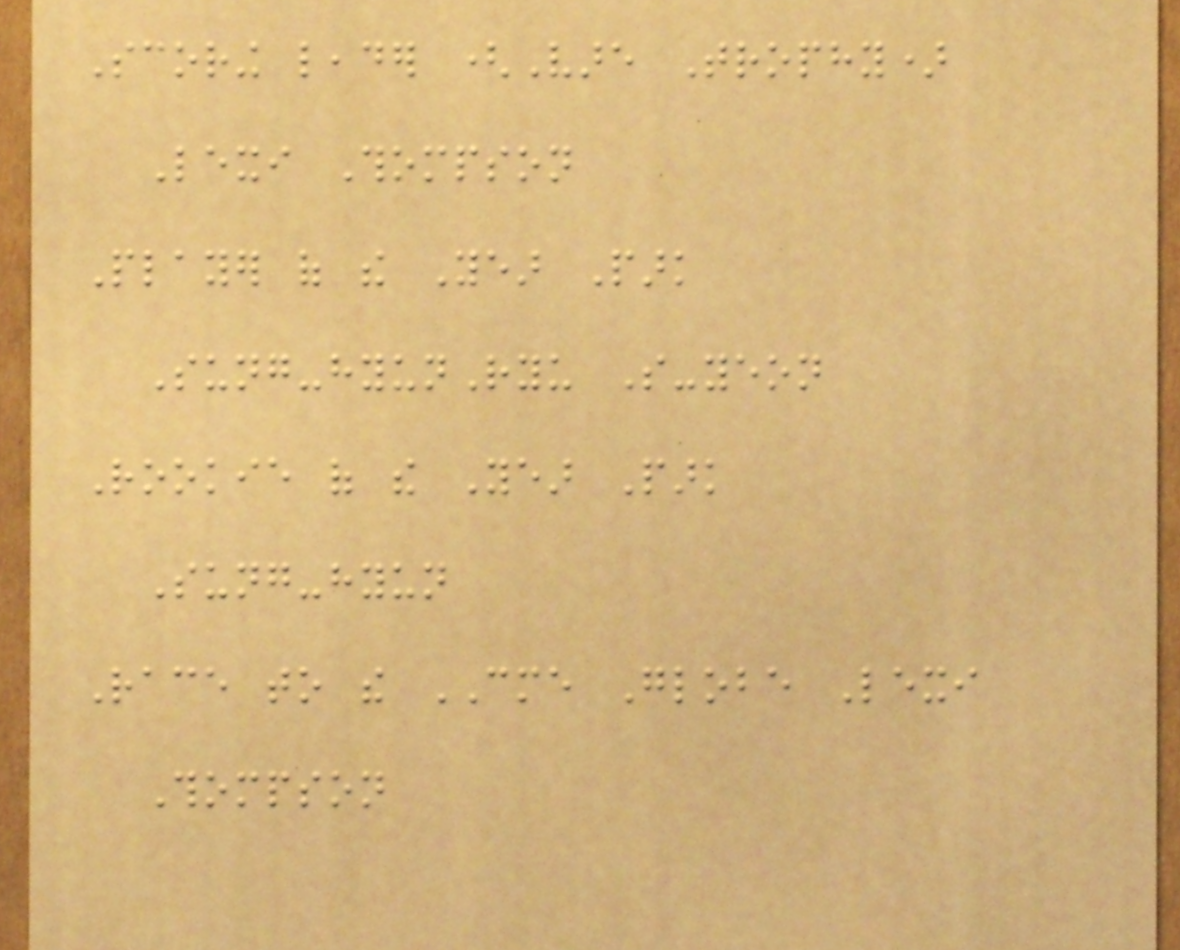Scoring leader (Vare Trophy)
Lexi Thompson
Player of the Year Park
Sung-hyunRyu So-yeon
Rookie of the Year Park
Sung-hyun
Race to the CME Globe Lexi
Thompson
